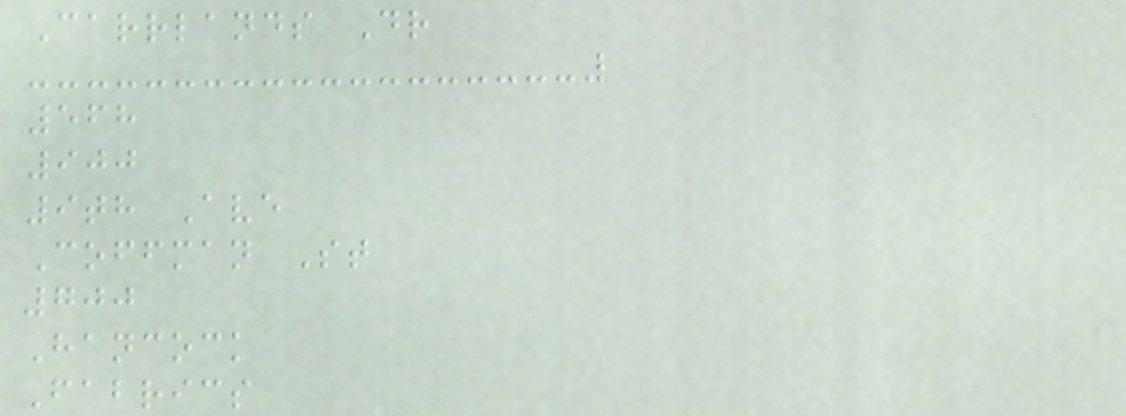Carrlands Dr
568
900
9th Ave
Coffman St
700
Hancock
Fabrics
